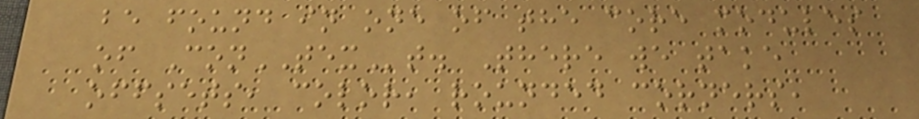be found in one of the core modules
of ConTEXt. There we take
offsets, color, rounded corners,
